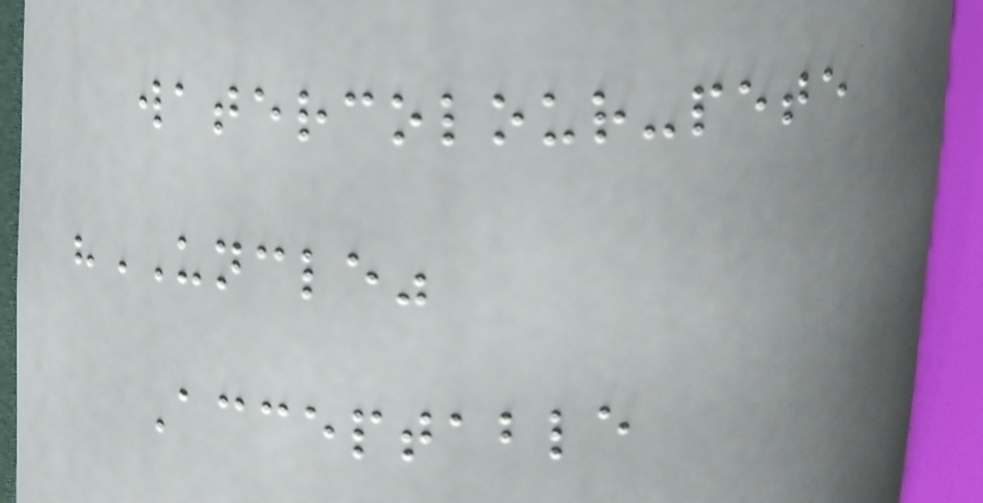watercolour-pete
"UNCLE"
Acceptable
